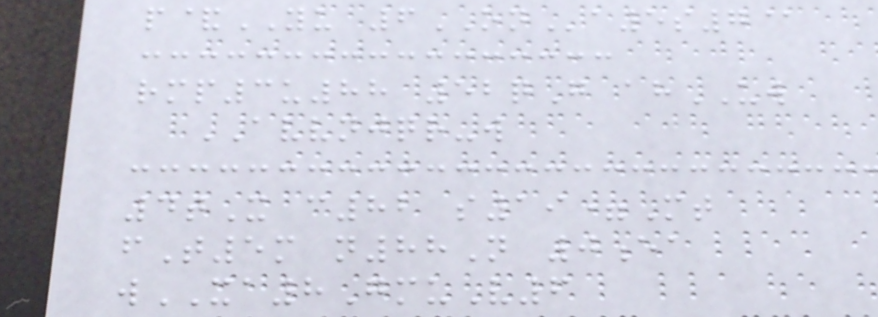p&YU 6ONa5s7@
rmp3u88 52qG ahUW
AVVNJQR-w
4tX c82 s19=Mt
fT5m n88N 0ea
wXA8GmuV6
